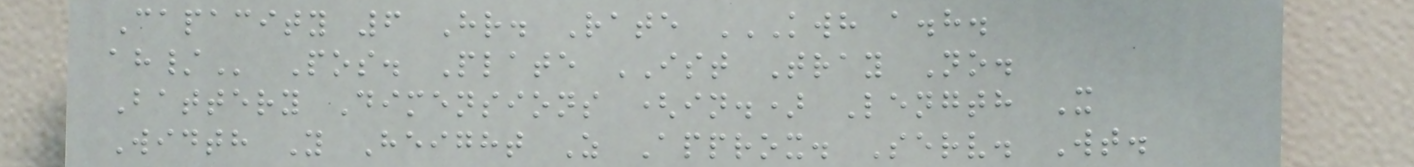Capacity 6 Hr. Rate KWH A.H.
AH/ Pos. Plate IST Tray No.
Battery Dimensions (in.) Length X
Width Y Height Z Approx. Serv. Wt.
